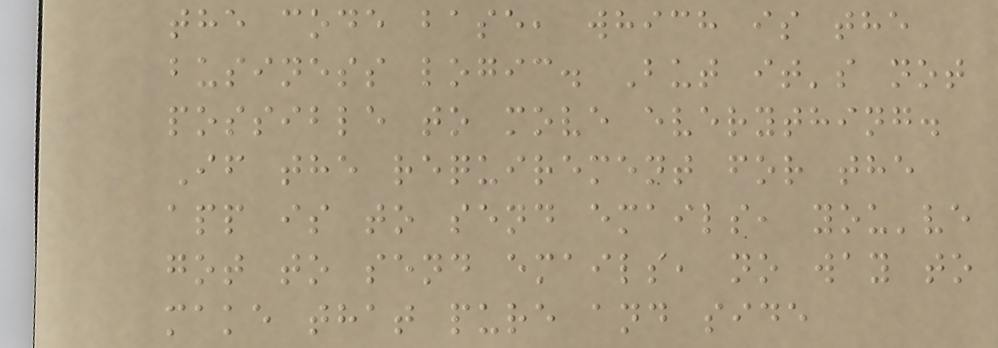the code base, which is the
business logic. But it's not
possible to move everything.
If the requirement for the
app is to send emails, you've
got to send emails, no way to
make that pure and side
